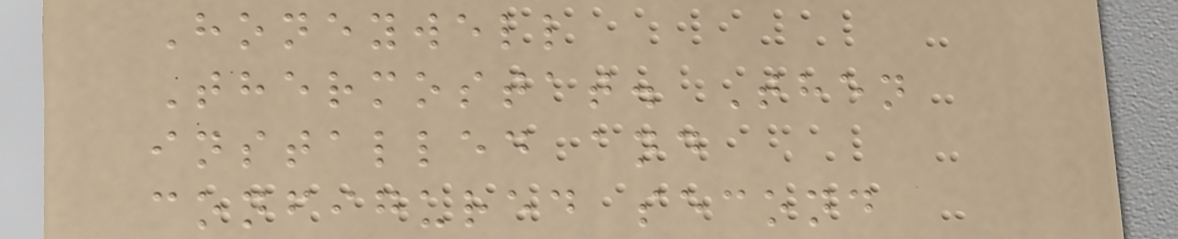Honeywell
Thermostat. Then
installed and
configured second
